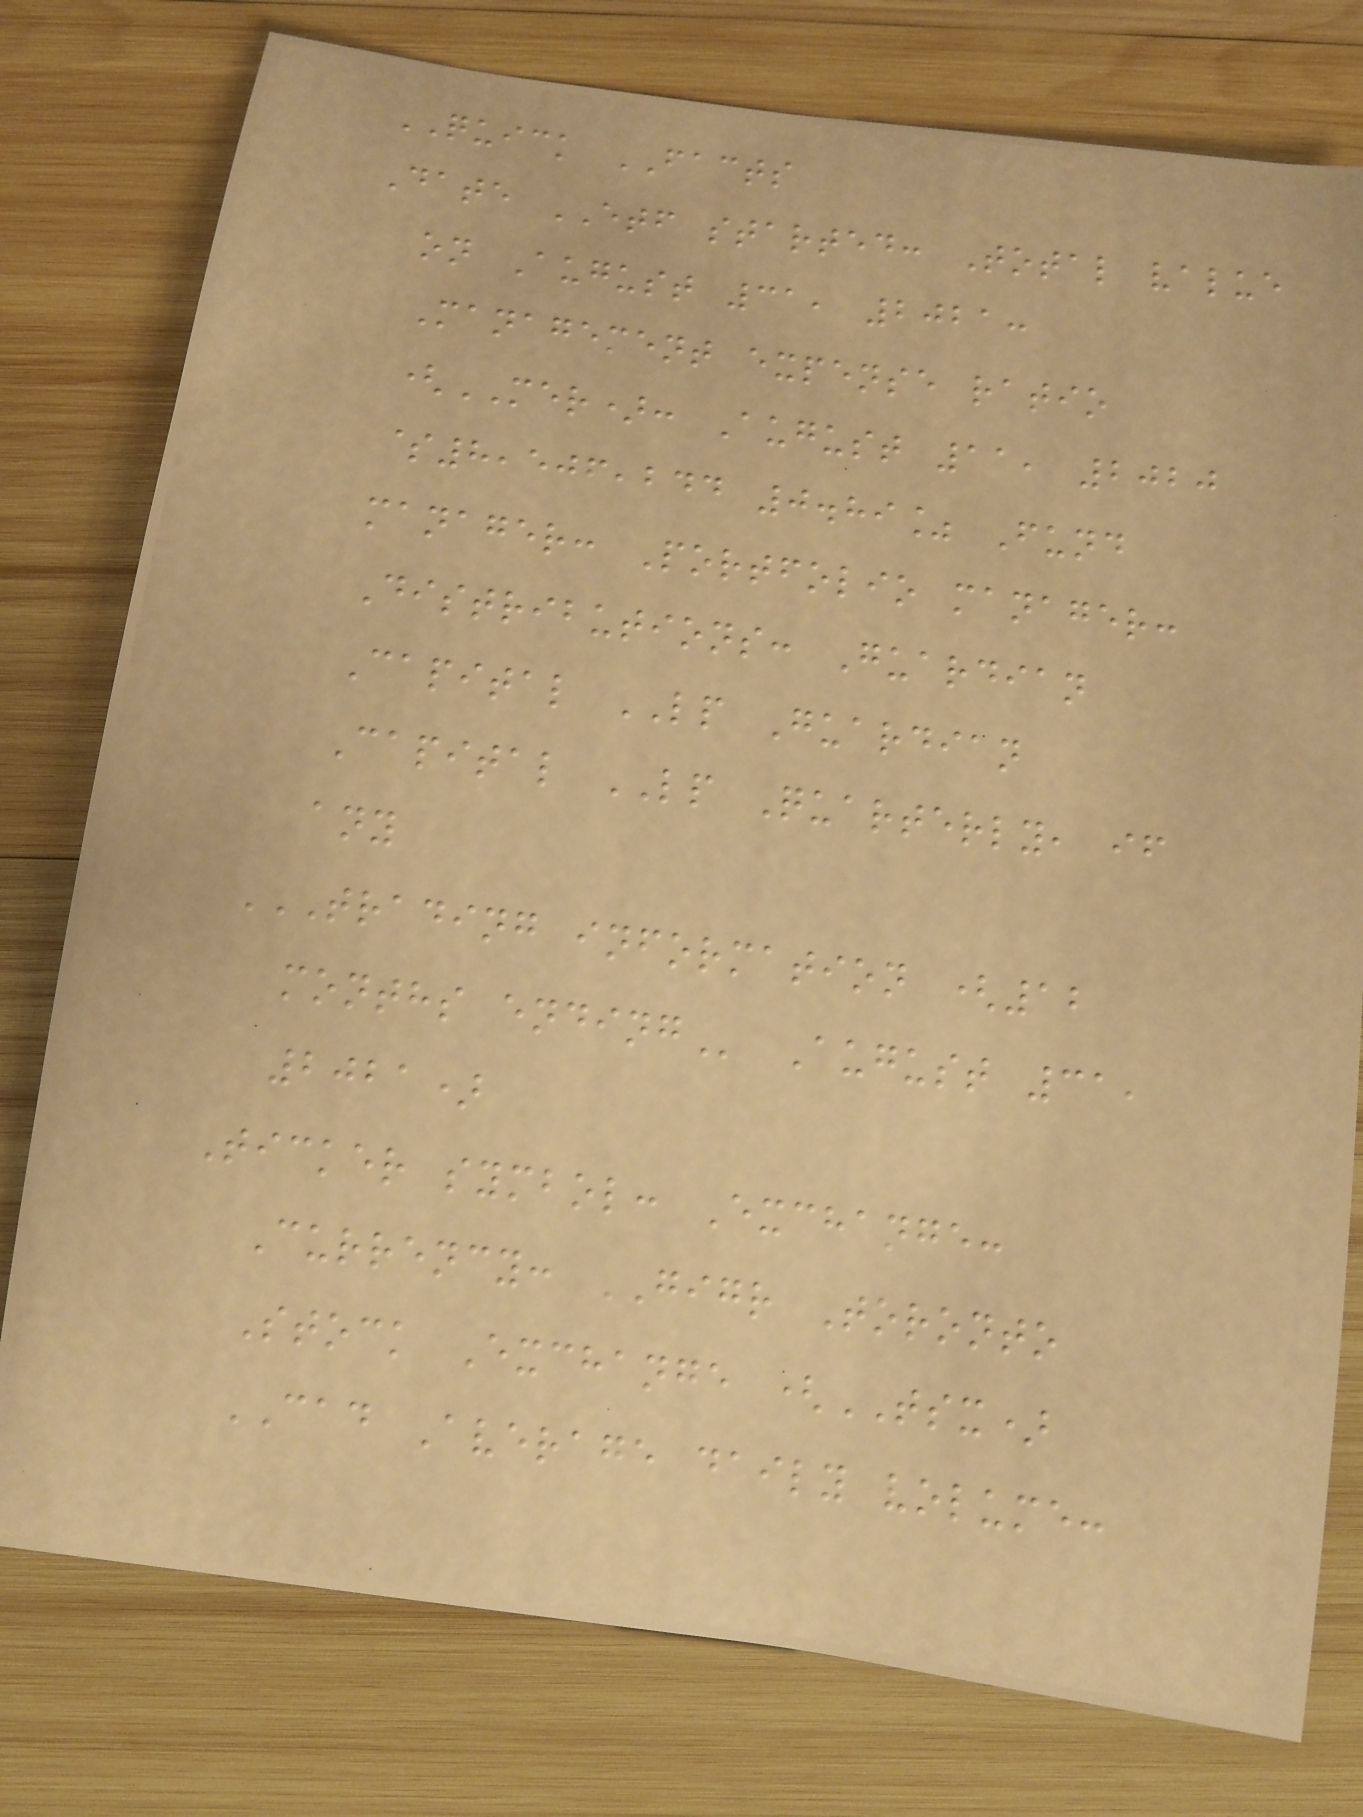QUICK FACTS
Date ETF started: Total value
on August 31, 2021:
Management expense ratio
(MER): August 11, 2020
$8,506,244 0.89% Fund
manager: Portfolio manager:
Distributions: Guardian
Capital LP Guardian
Capital LP Quarterly, if
any
TRADING INFORMATION (12
MONTHS ENDING August 31,
2021)
Ticker symbol: Exchange:
Currency: GIGR Toronto
Stock Exchange (TSX)
CAD Average daily volume:
